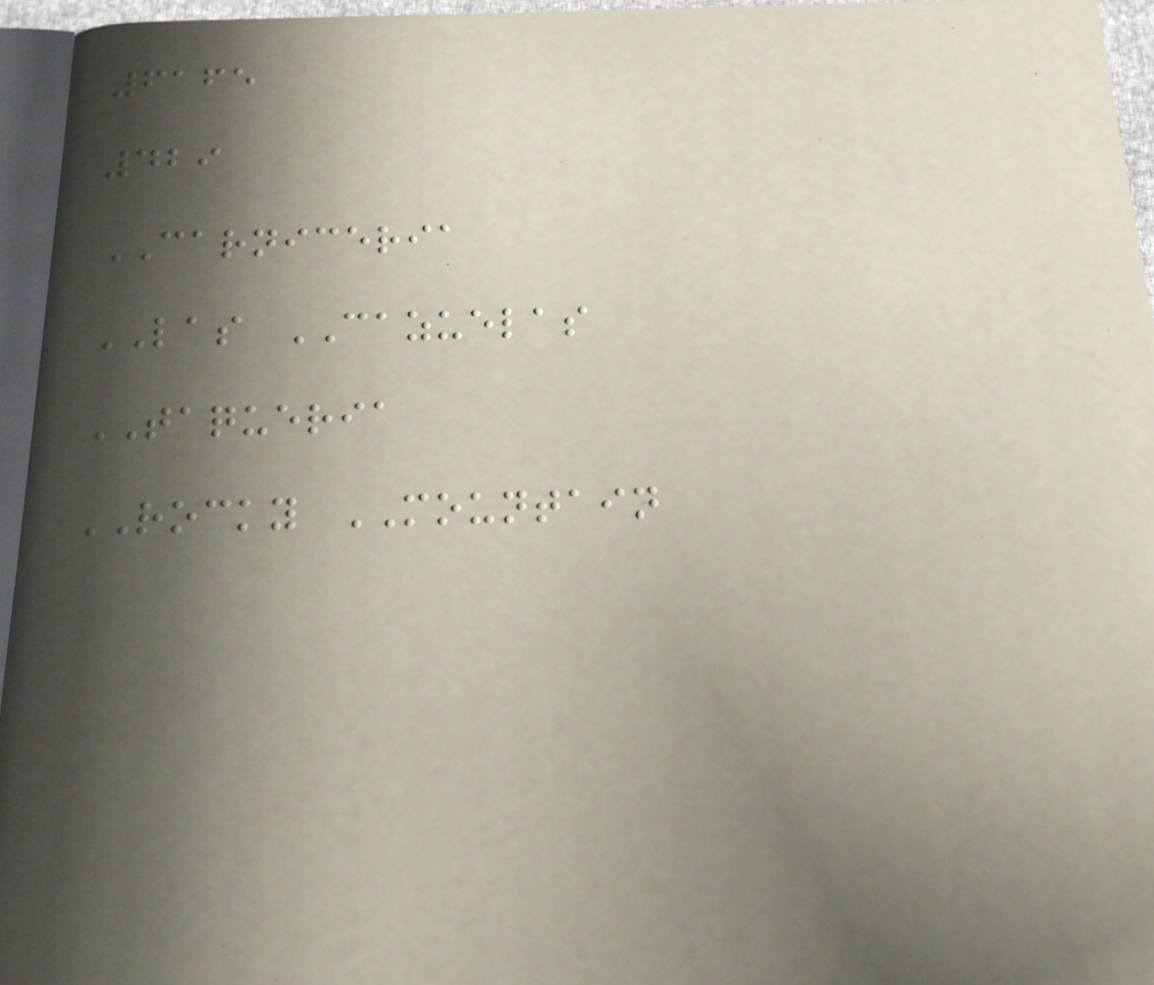6165
429
CARNICERIA
LAS CAZUELAS
TAQUERIA
ROCKY MOUNTAIN
